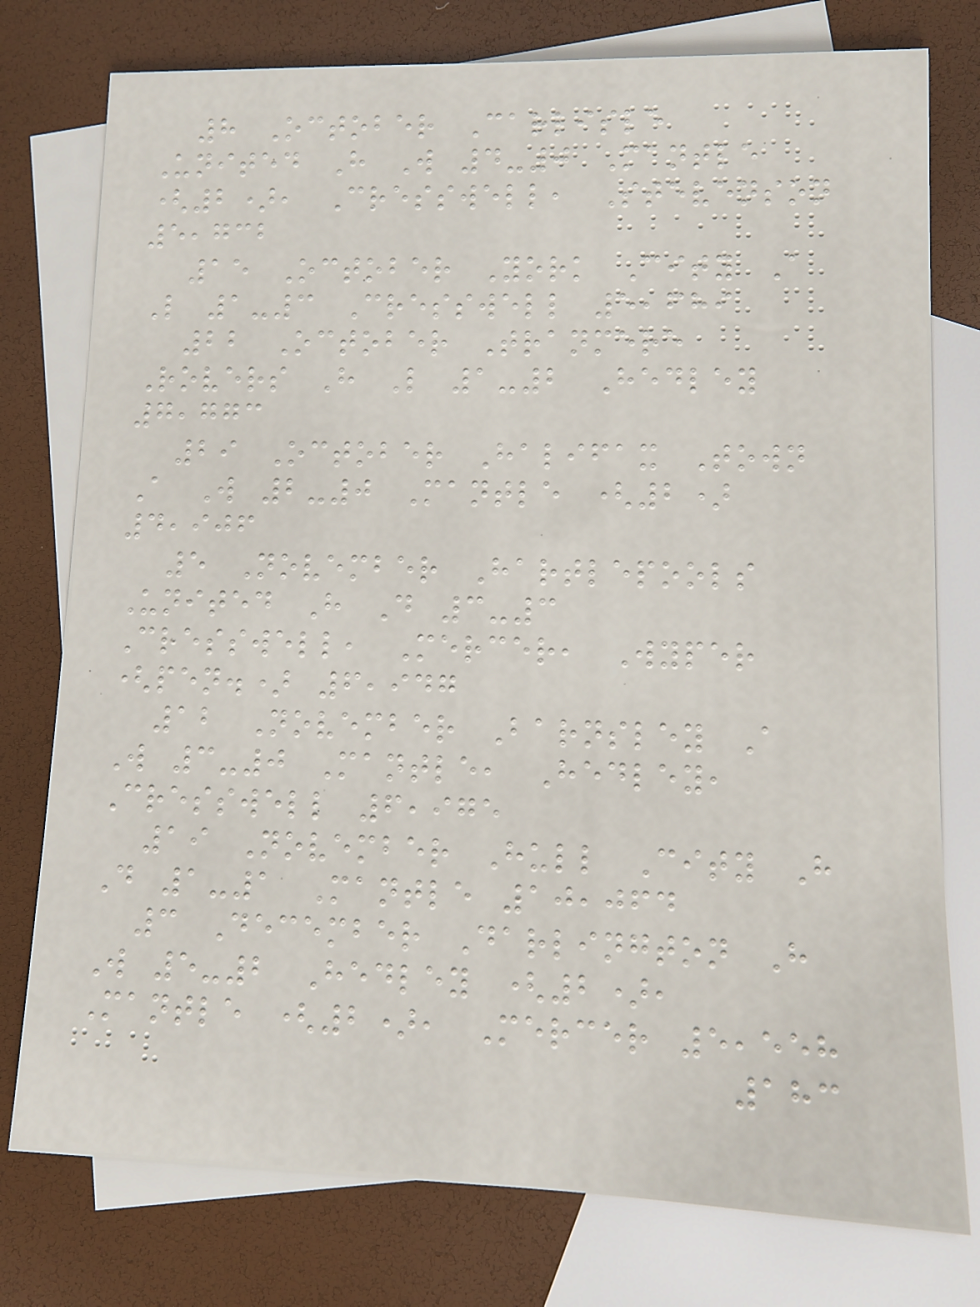8 October Carlisle
United H W 4-0 Mantle
(2), Cresswell, Stevenson
5,732
15 October York City A
L 1-3 Cresswell 5,689
22 October Tranmere
Rovers H L 1-2 Hedley
7,773
29 October Halifax Town
A W 2-0 Mantle (2)
4,906
5 November Hartlepools
United H D 3-3
Cresswell, Mercer, Wyper
(pen.) 6,947
12 November Barnsley A
W 3-0 Mantle, Hedley,
Cresswell 6,975
19 November Hull City H
D 1-1 Mantle 10,064
3 December Darlington H
W 5-2 Hedley (2),
Mantle (2), Mercer 5,558
183
